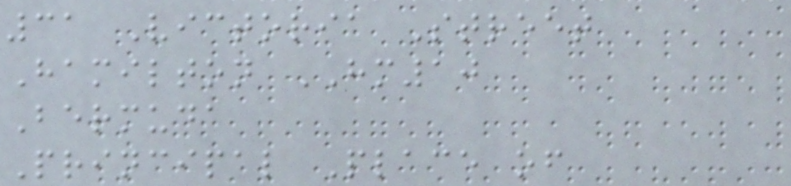31 Victoria Street
Hamilton HM10
Bermuda
Principal Place of
